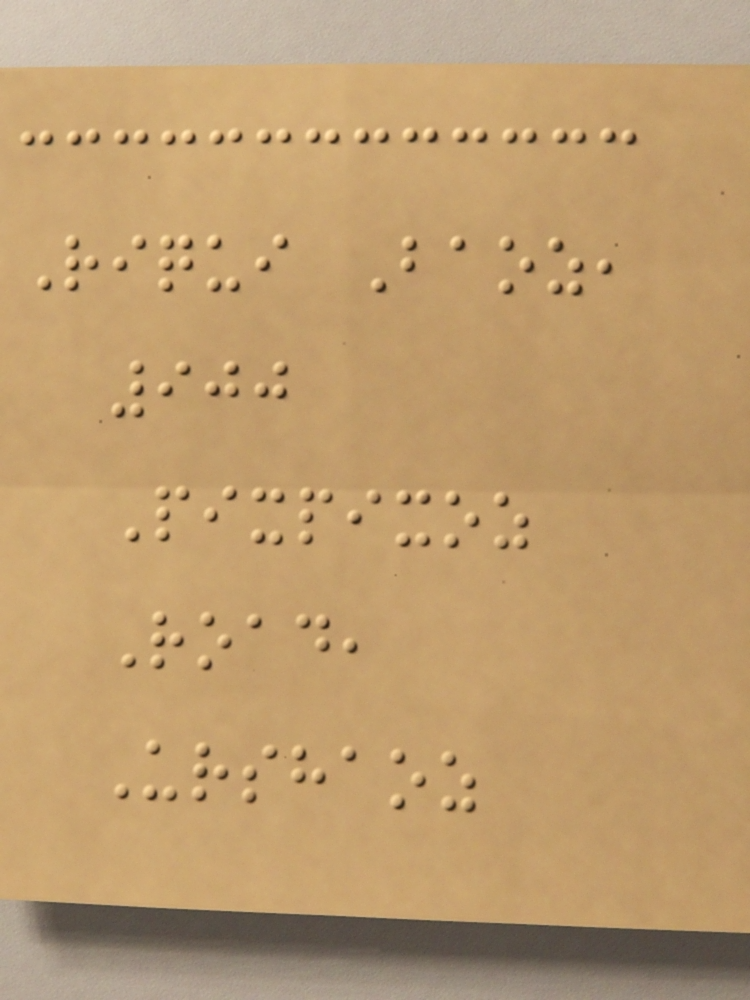Riqui Baoz,
900
Pixpixoz
Road,
Urshaoz
